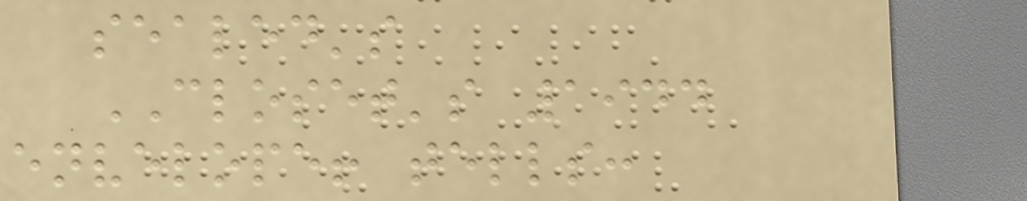sealed's
CLOSET's 1944
envelope! tells:
